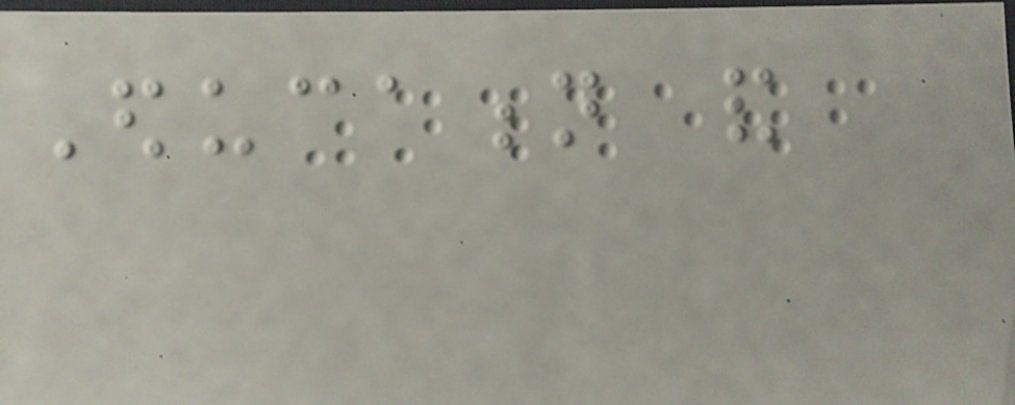Education and
